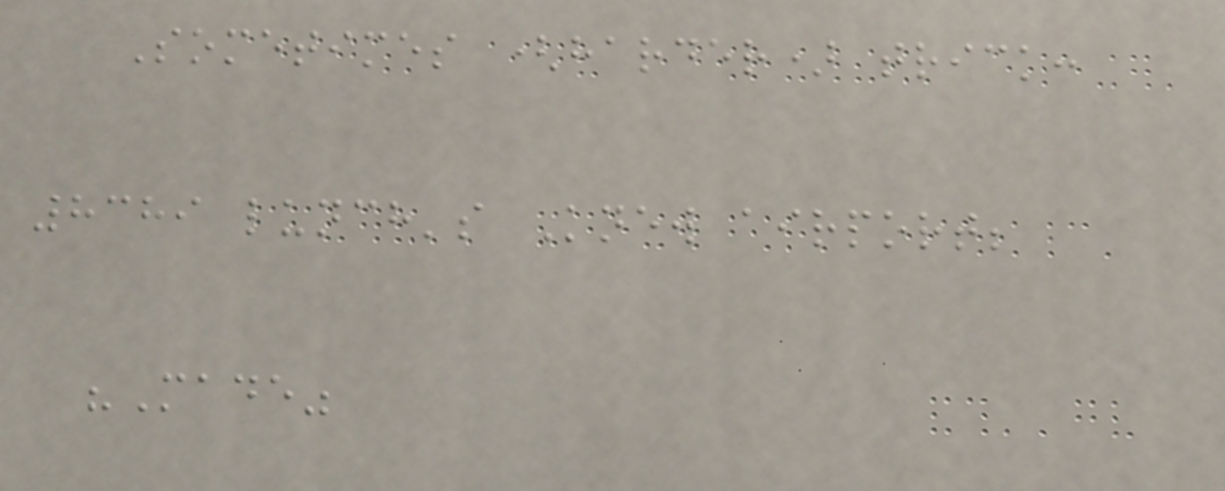Sometimes (harder) trick:
8389 lunch's Knew airport;
"Made"
